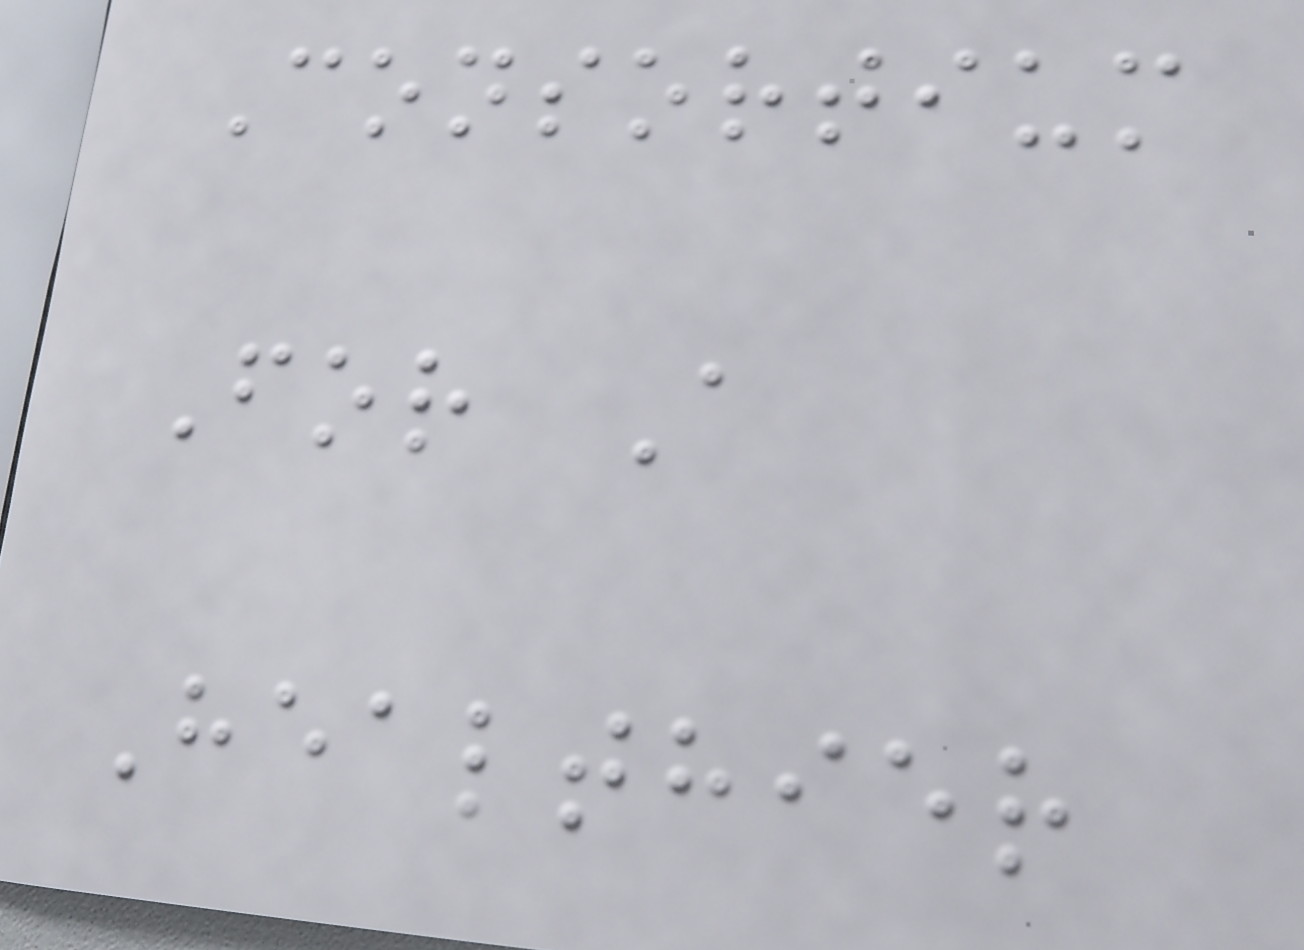Consortium
For A
Healthier
